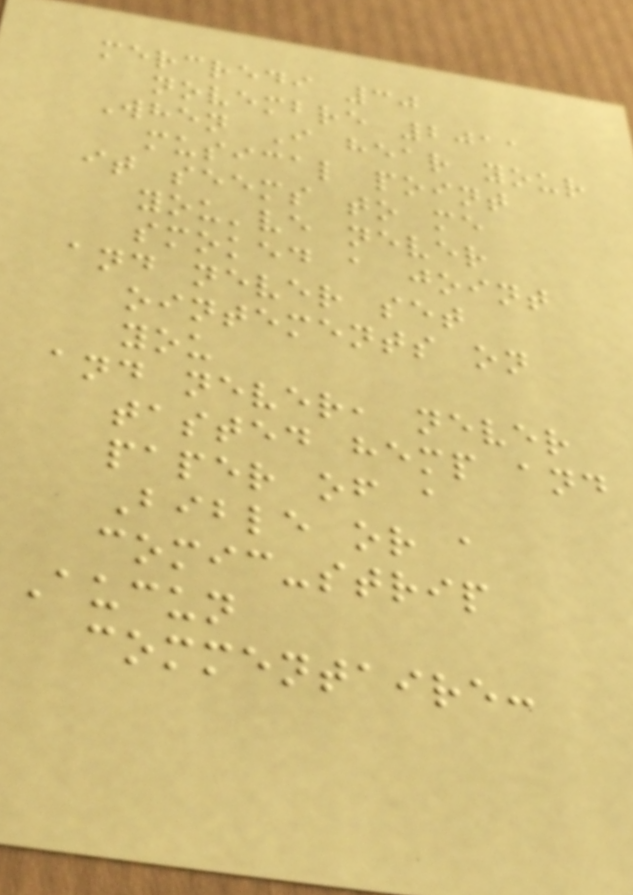mercredi 30
novembre 2011
When I hear your
musical point
it seems to me
you've never
smoked a joint
and never set
ointements on
you
and never, never
tasted hemp and
paper of a
Bible or a
comic-strip
Aucun
commentaire:
